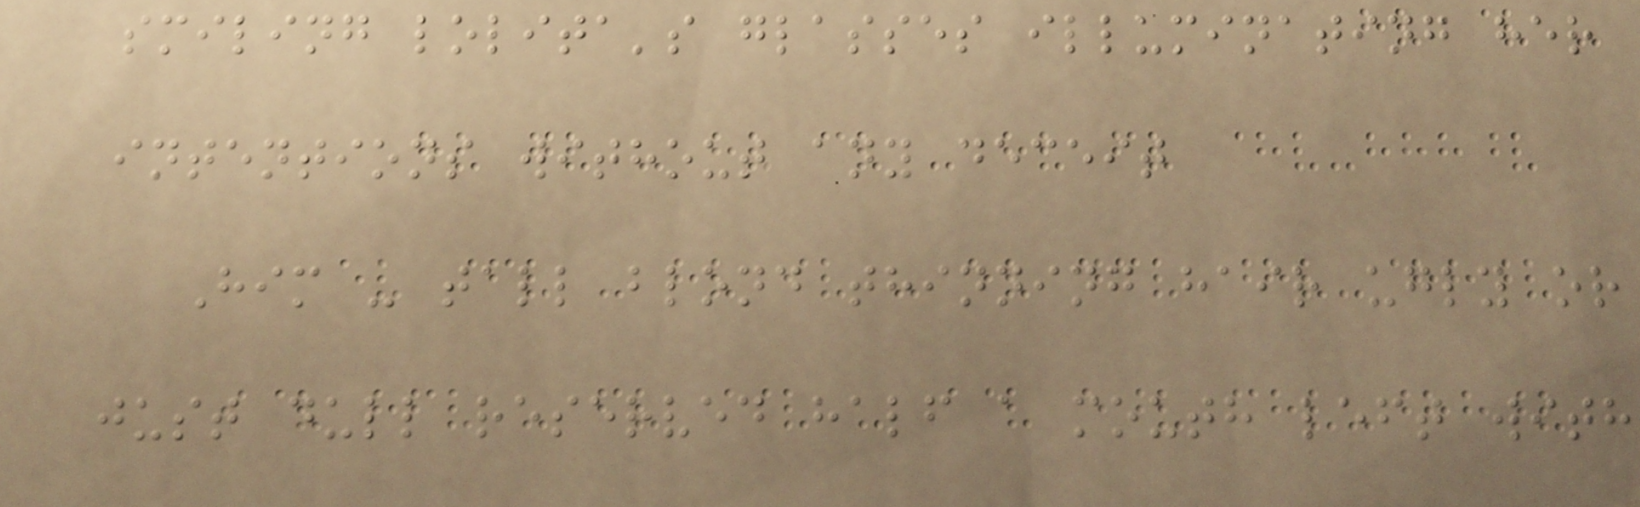smiling lolita's glasses illuminating her
intentions without any deceit
Him - tall blond thinning hair ugly or
just dull reserved half a mouth left with
